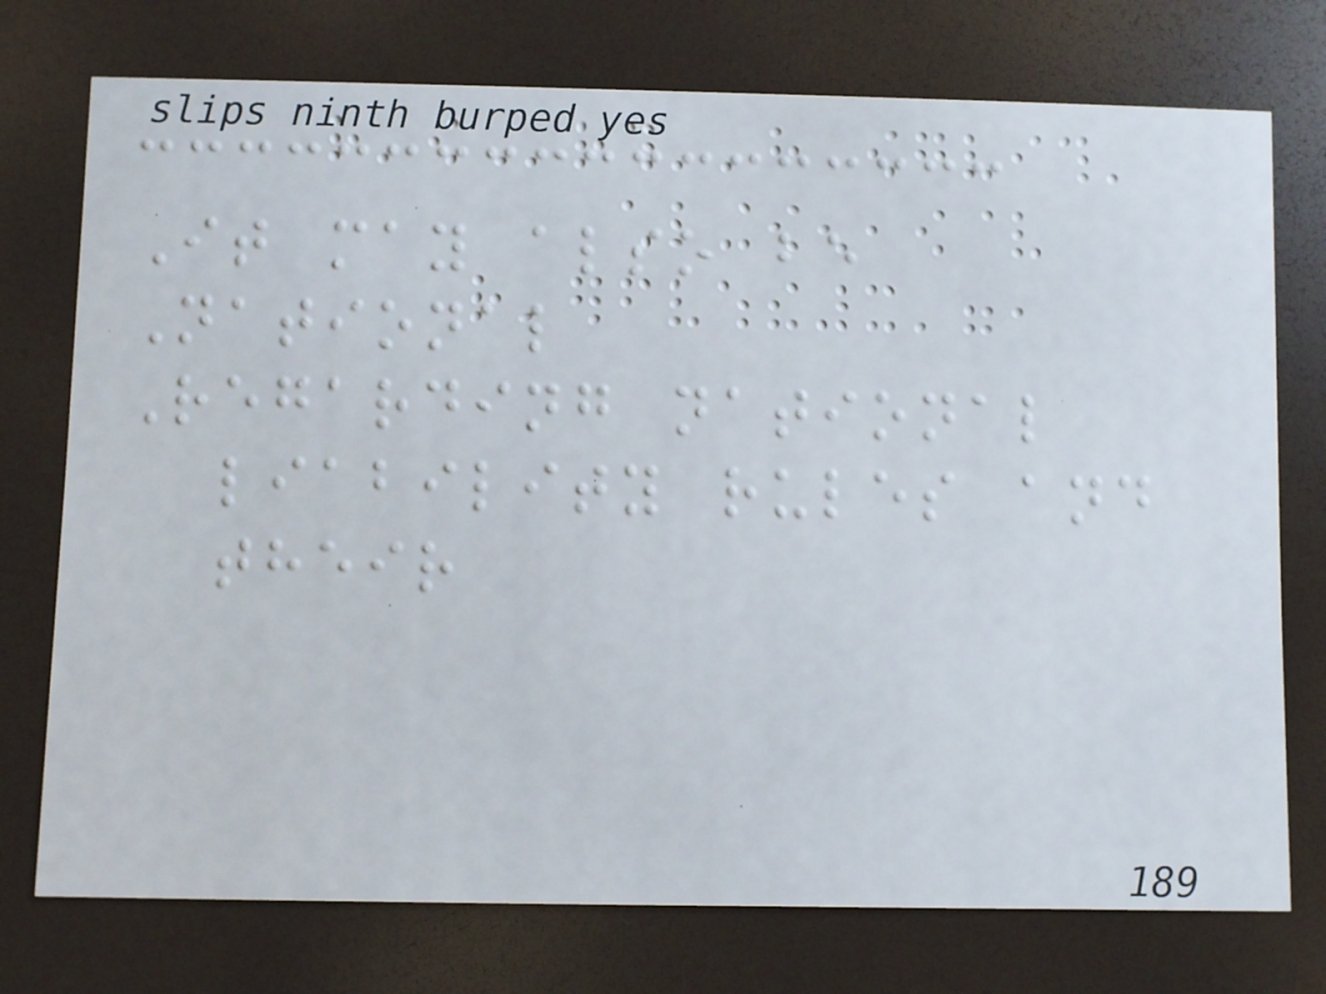It may also be
National
Regarding national
liability rules and
their
